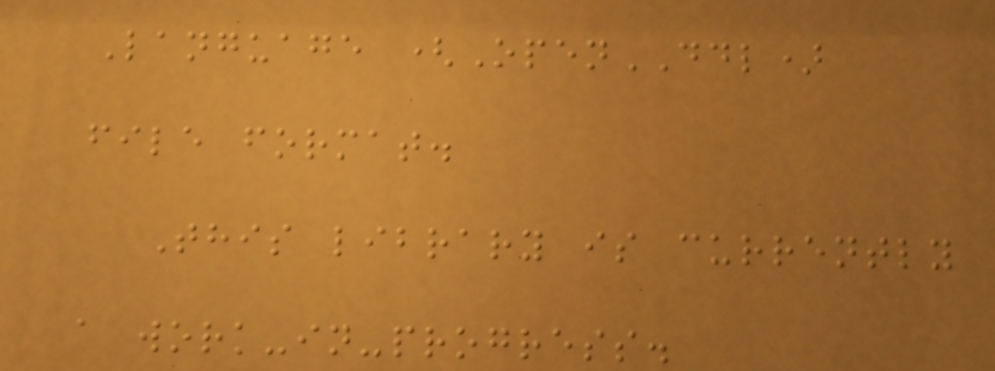Language (OpenDDL)
file format.
This library is currently
a work-in-progress.
